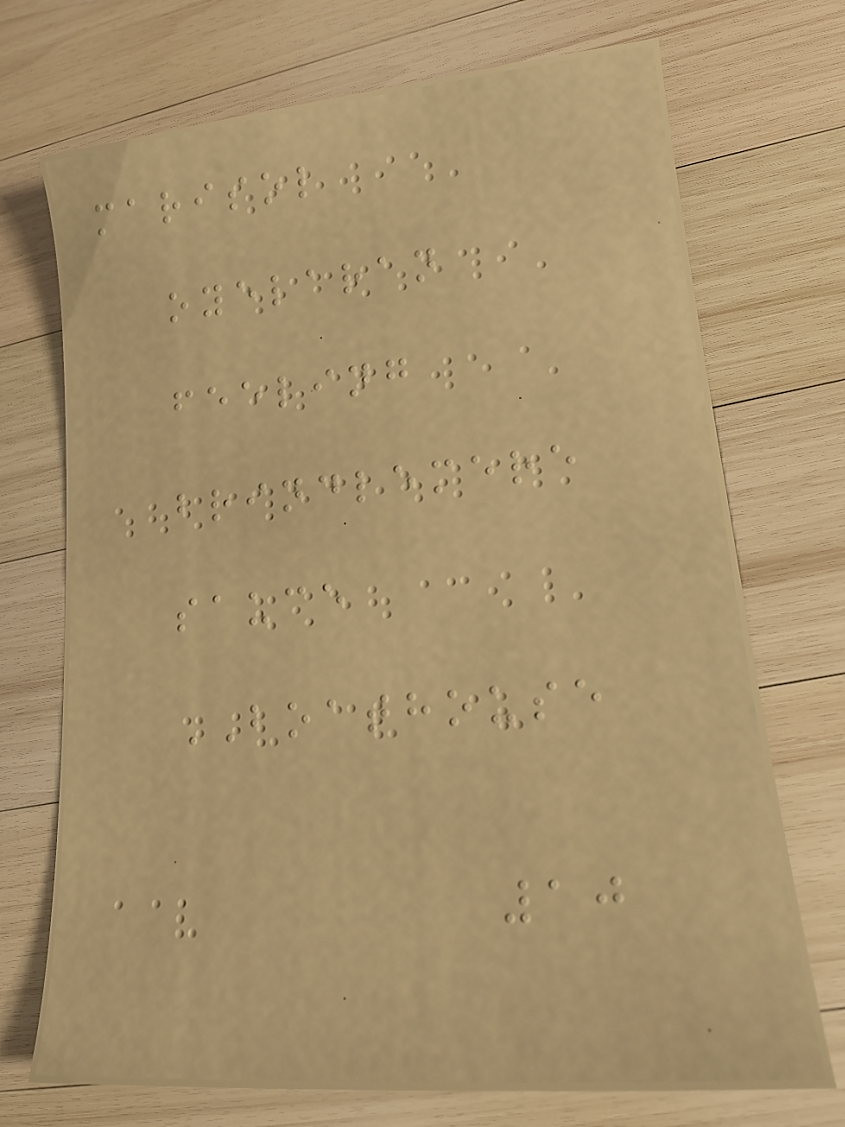marisol
oyelaran
feeling
brindlemere
sauce
BOATHOUSE
10
